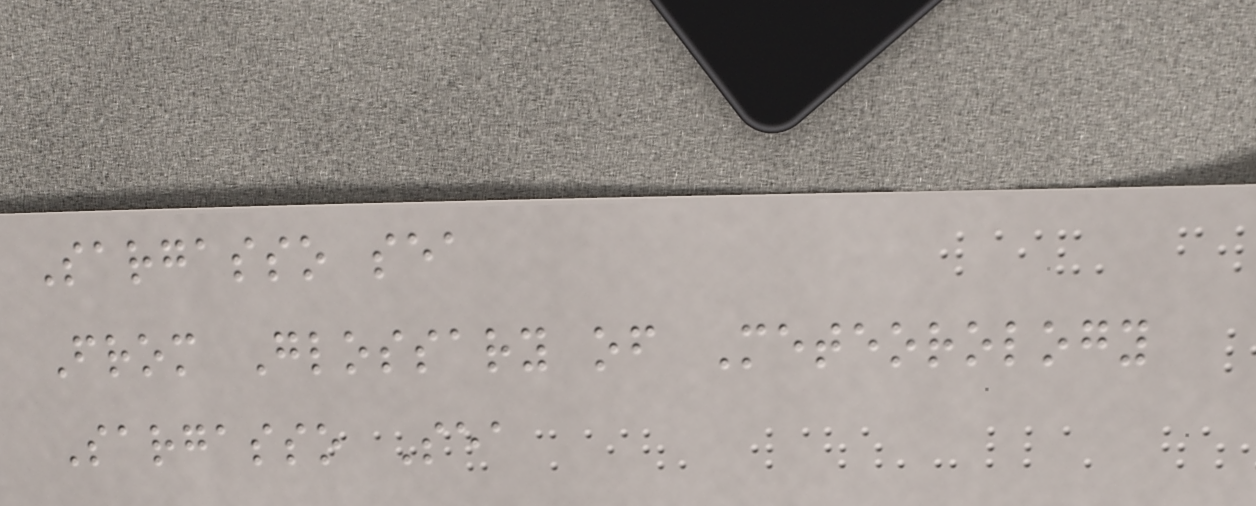Sargasso sea
From Glossary of Meteorology
Sargasso Sea
